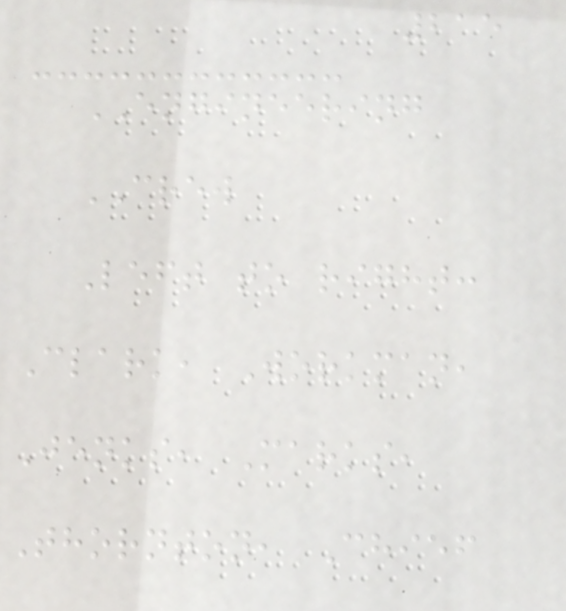215
ENGINEERING
CREW
Left to right:
Clark, Workman,
Jenks, Marks,
Thornton, Chief
